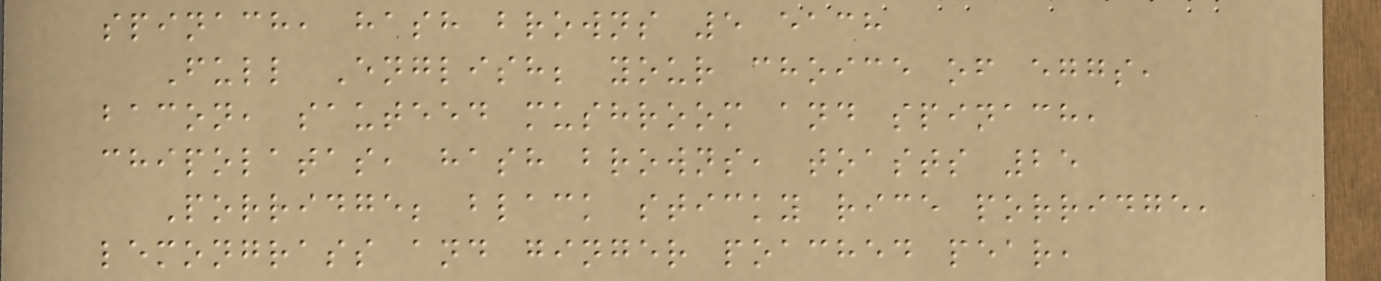spinach, hash browns 5 each
Full English; your choice of eggs,
bacon, sauteed mushroom and spinach,
chipolatas, hash browns, toasts 25
Porridge; black sticky rice porridge,
lemongrass and ginger poached pear,
